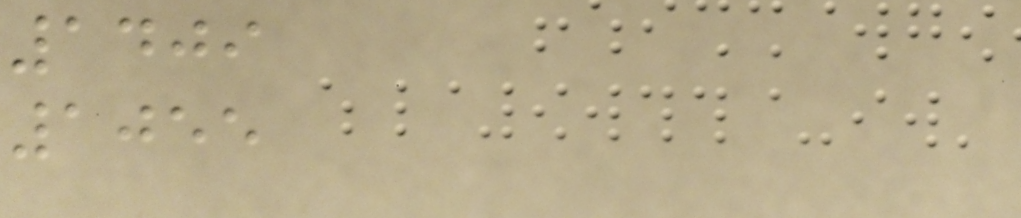1409
1055
